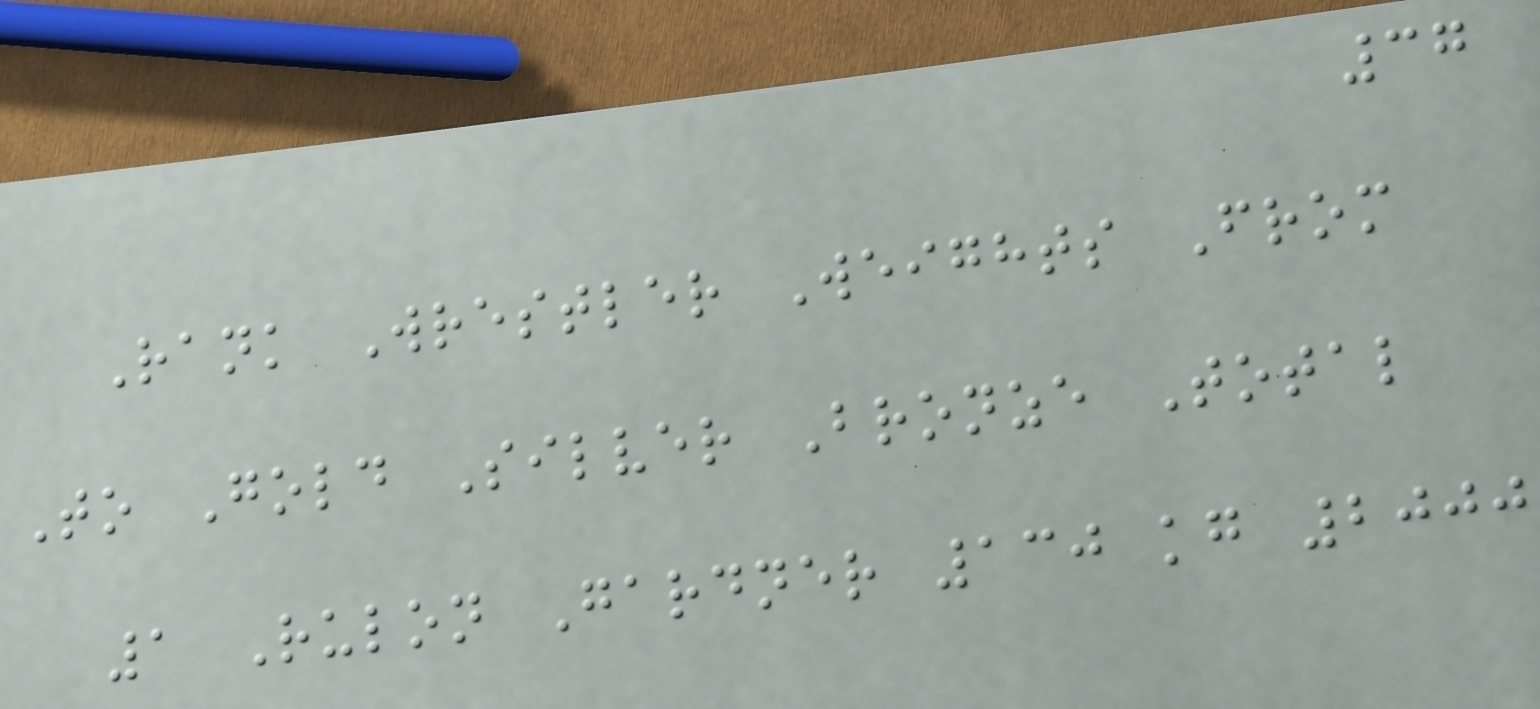37
Rank Wrestler Weights From
To Gold Silver Bronze Total
1 Rulon Gardner 130 kg 2000
